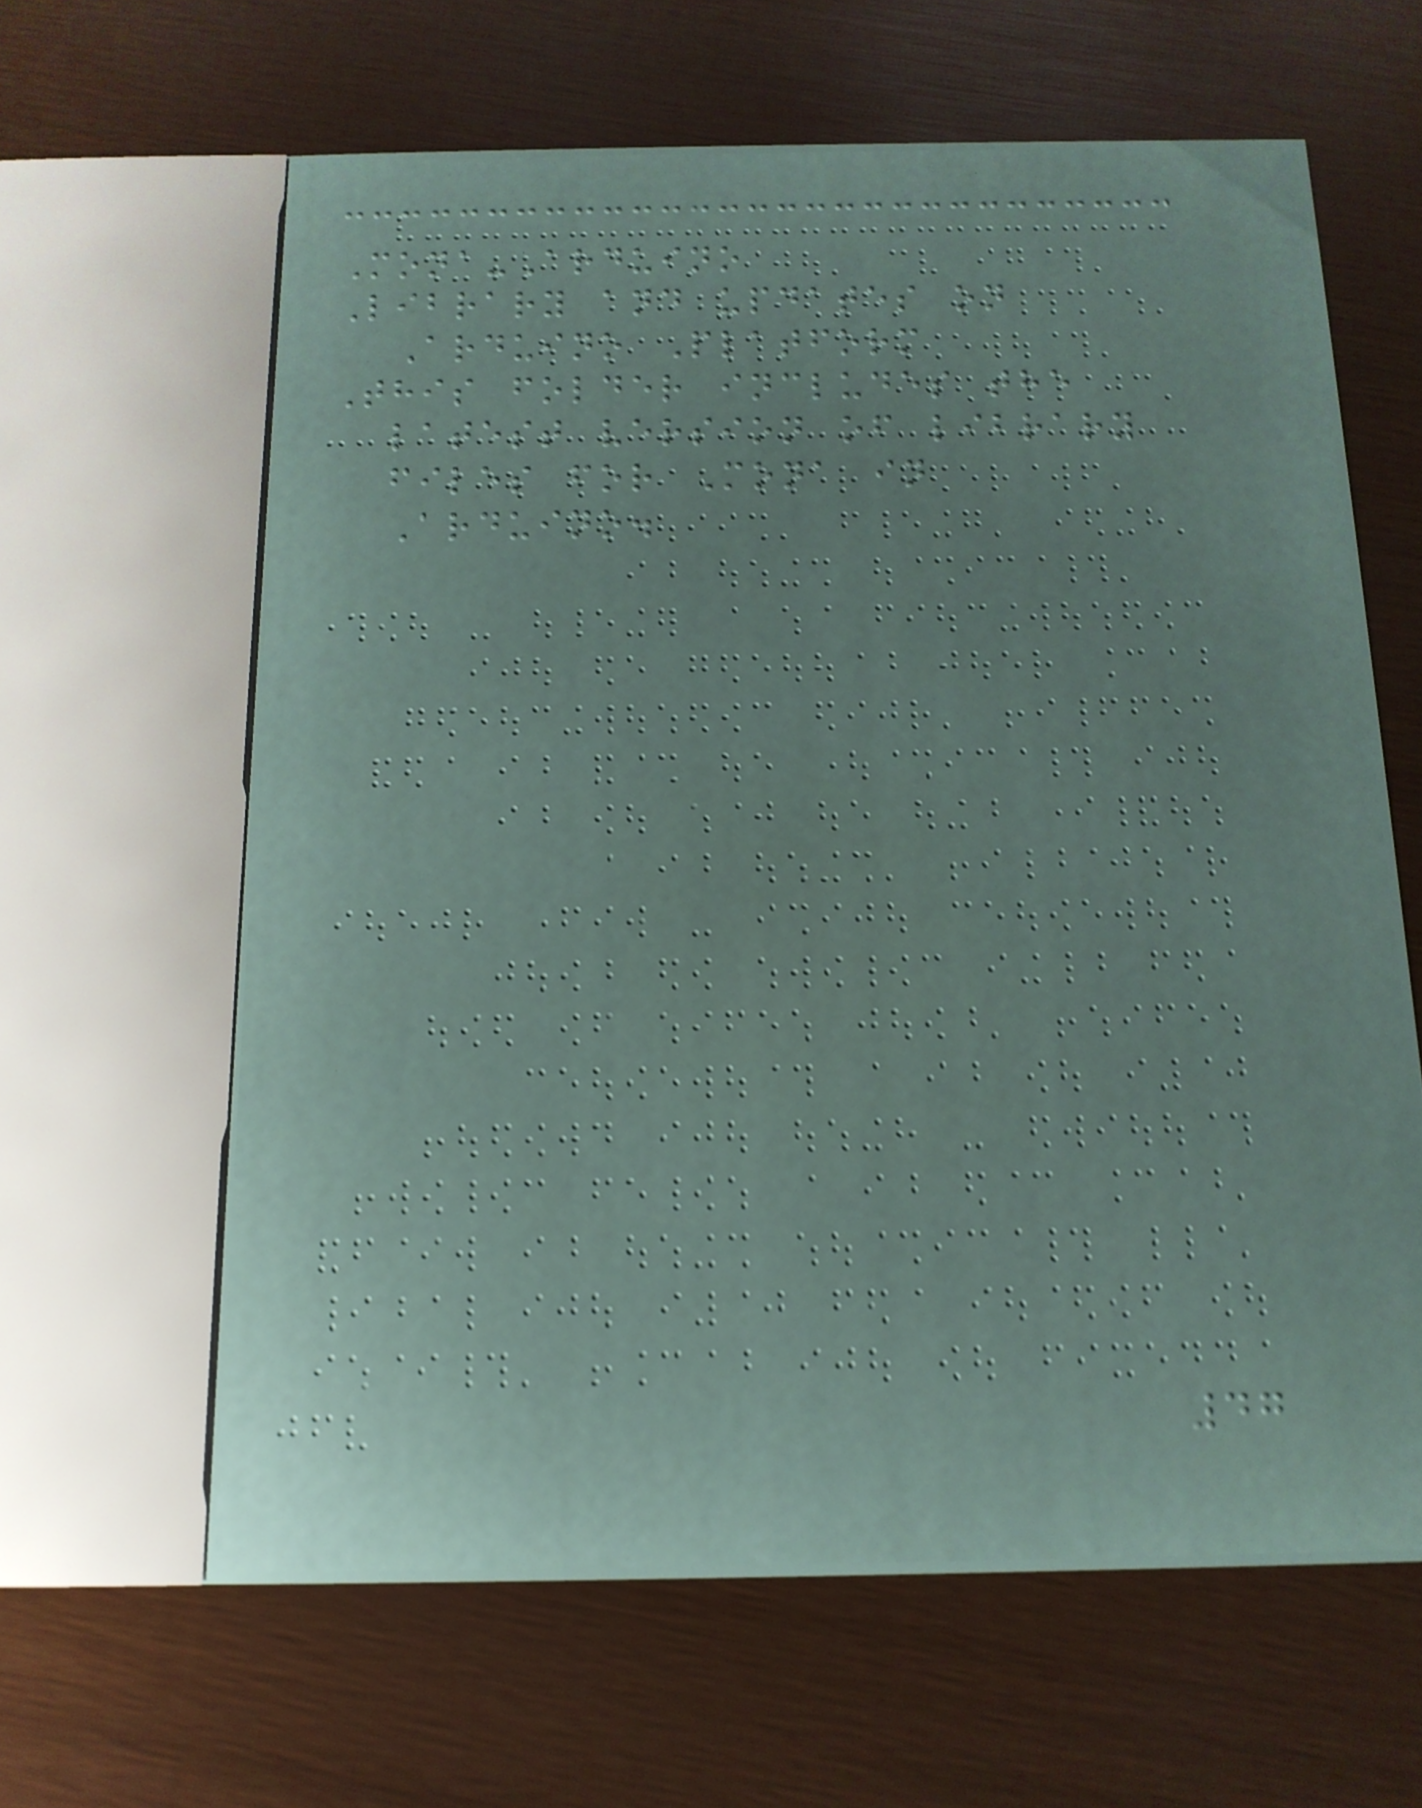Mona-Arduino
Library and updates on
Arduino Platform
This folder includes the
latest version of library
files for Mona in
Arduino.
47
